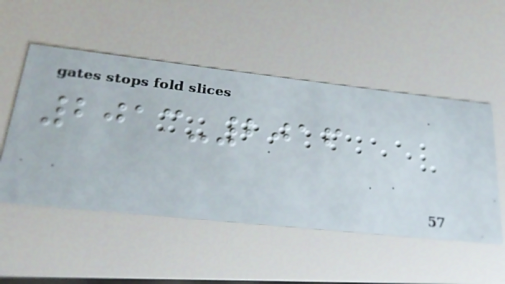2013-2016
